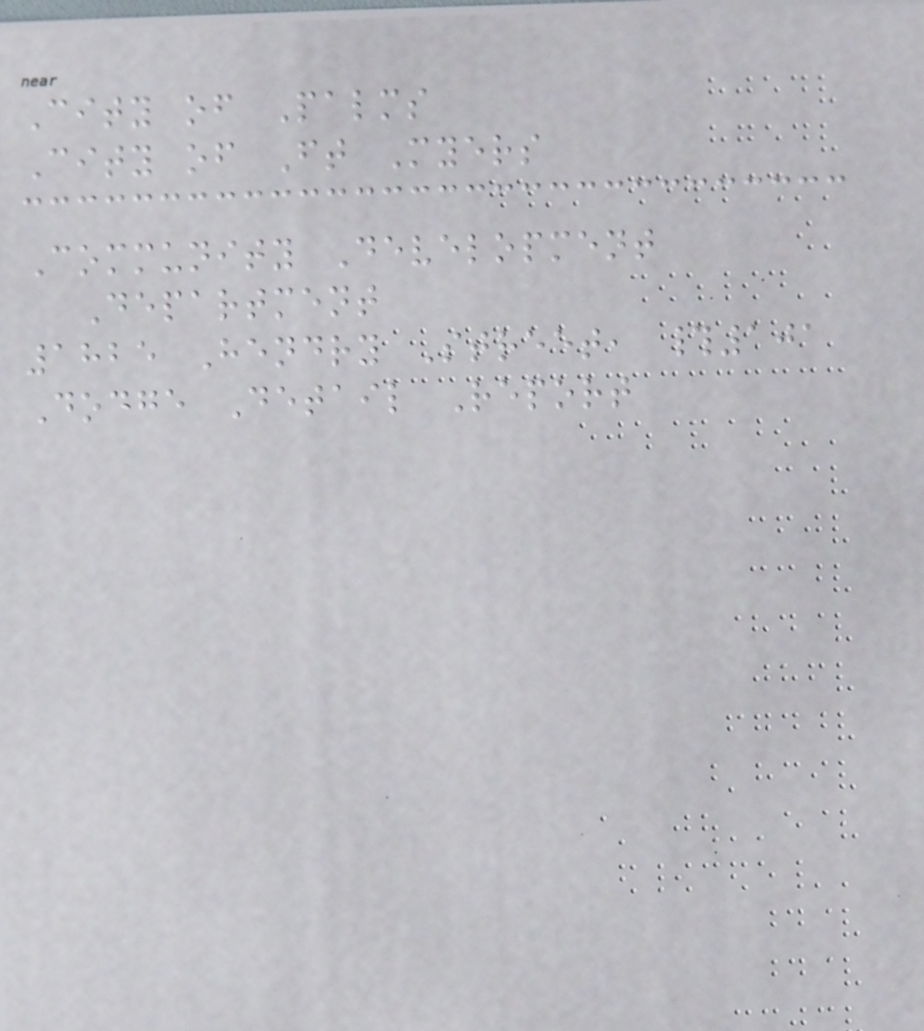City of Palms
City of Ft Myers
Community Development
Department
1825 Hendry Street, #101
Dodge Detail Report
